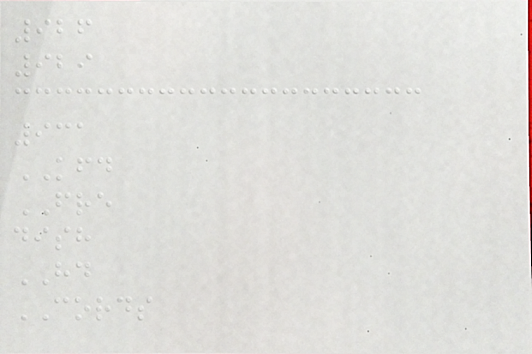926
929
931
KFD
FRE
dish
HD
CORDS
